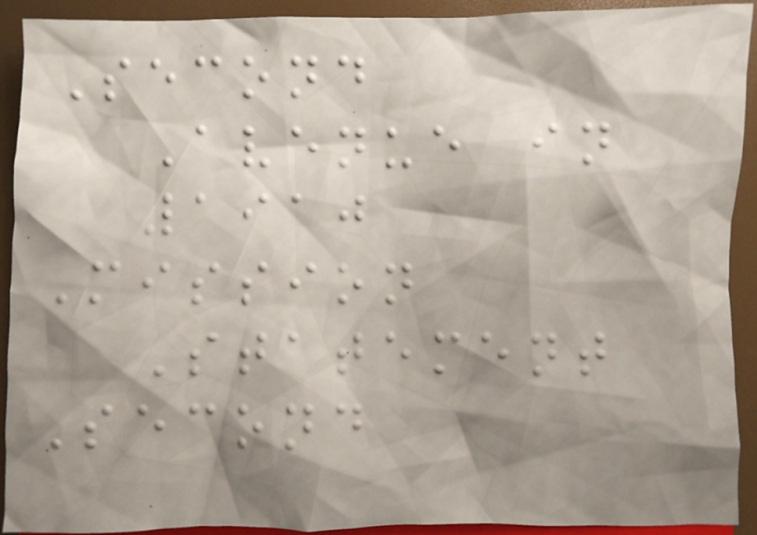Second
Avenue in
1910
Mission
Statement
Second
